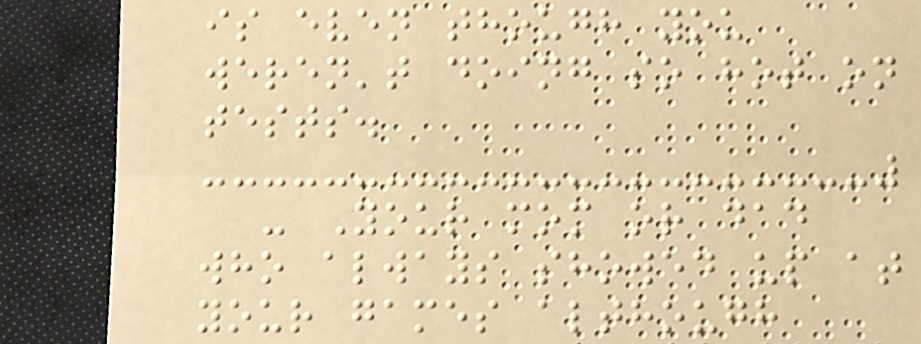is even though you
weren't doing so hot on
tests.
- Your mom or dad
who always showed up at
your games although
